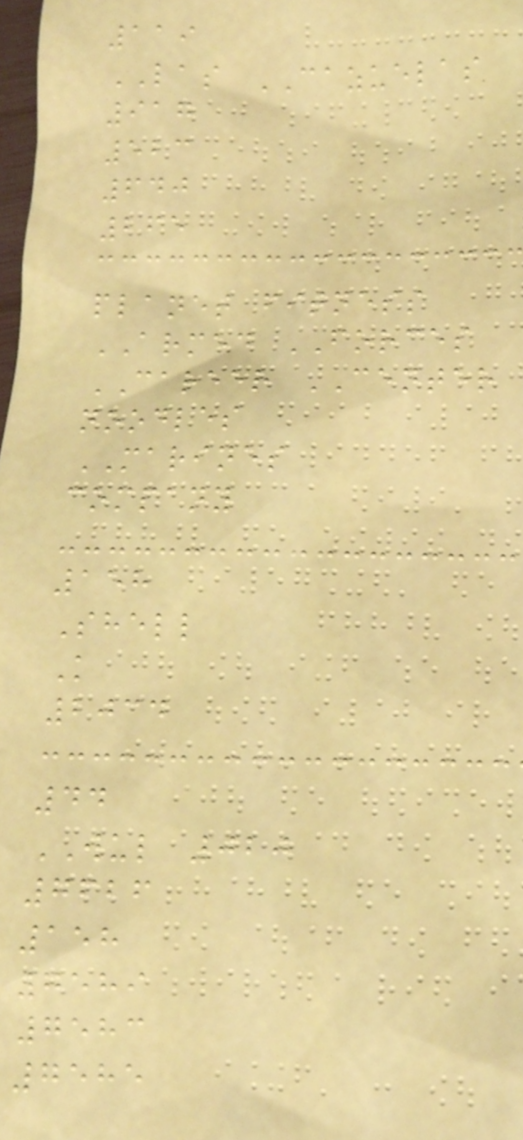119
LAS CAZUELAS
917
523
640
265
planet fitness
ARMED FORCES
CAREER CENTER
noodles
MARINES
company
158
Shell
K
2034
44
WUL 020
7626
158
7589
7583
7585
